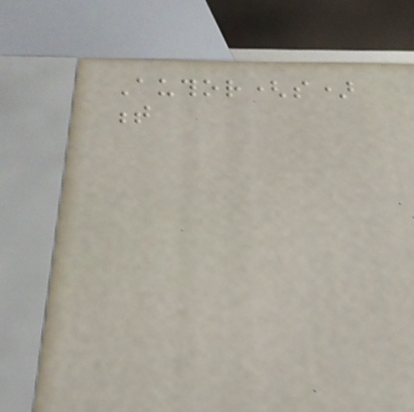Author(s)
t
